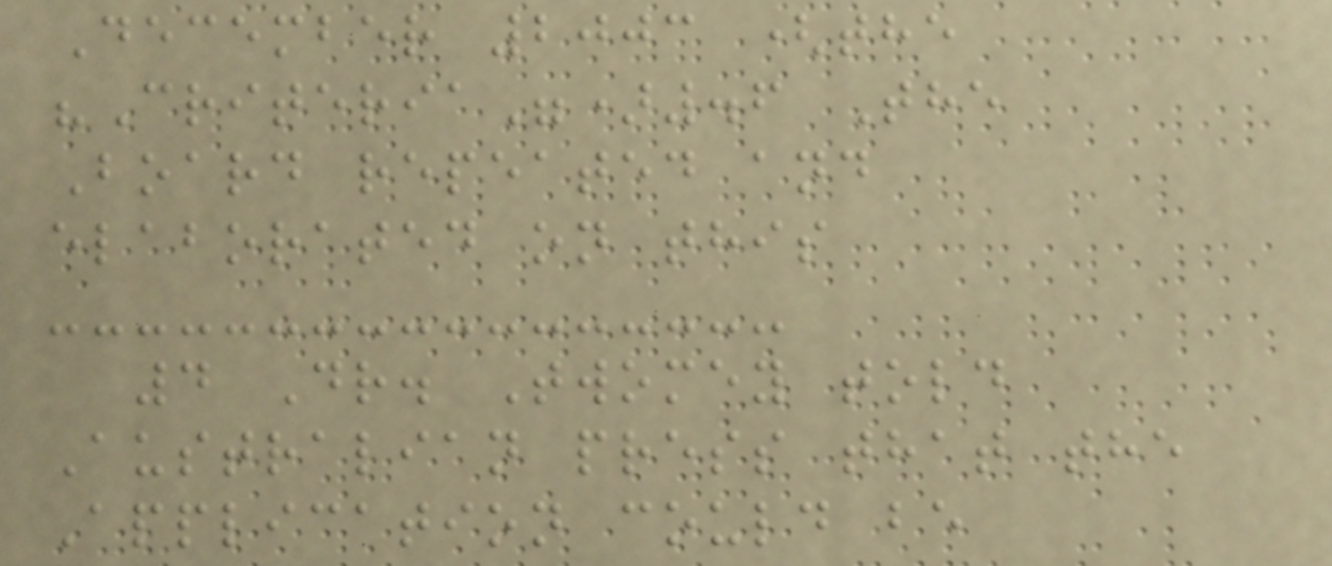December 2003 (the
"Criteria").6 The
Board repeated and
elaborated on this
4 Dr. Twomey told
Australian press that the
Application could be
